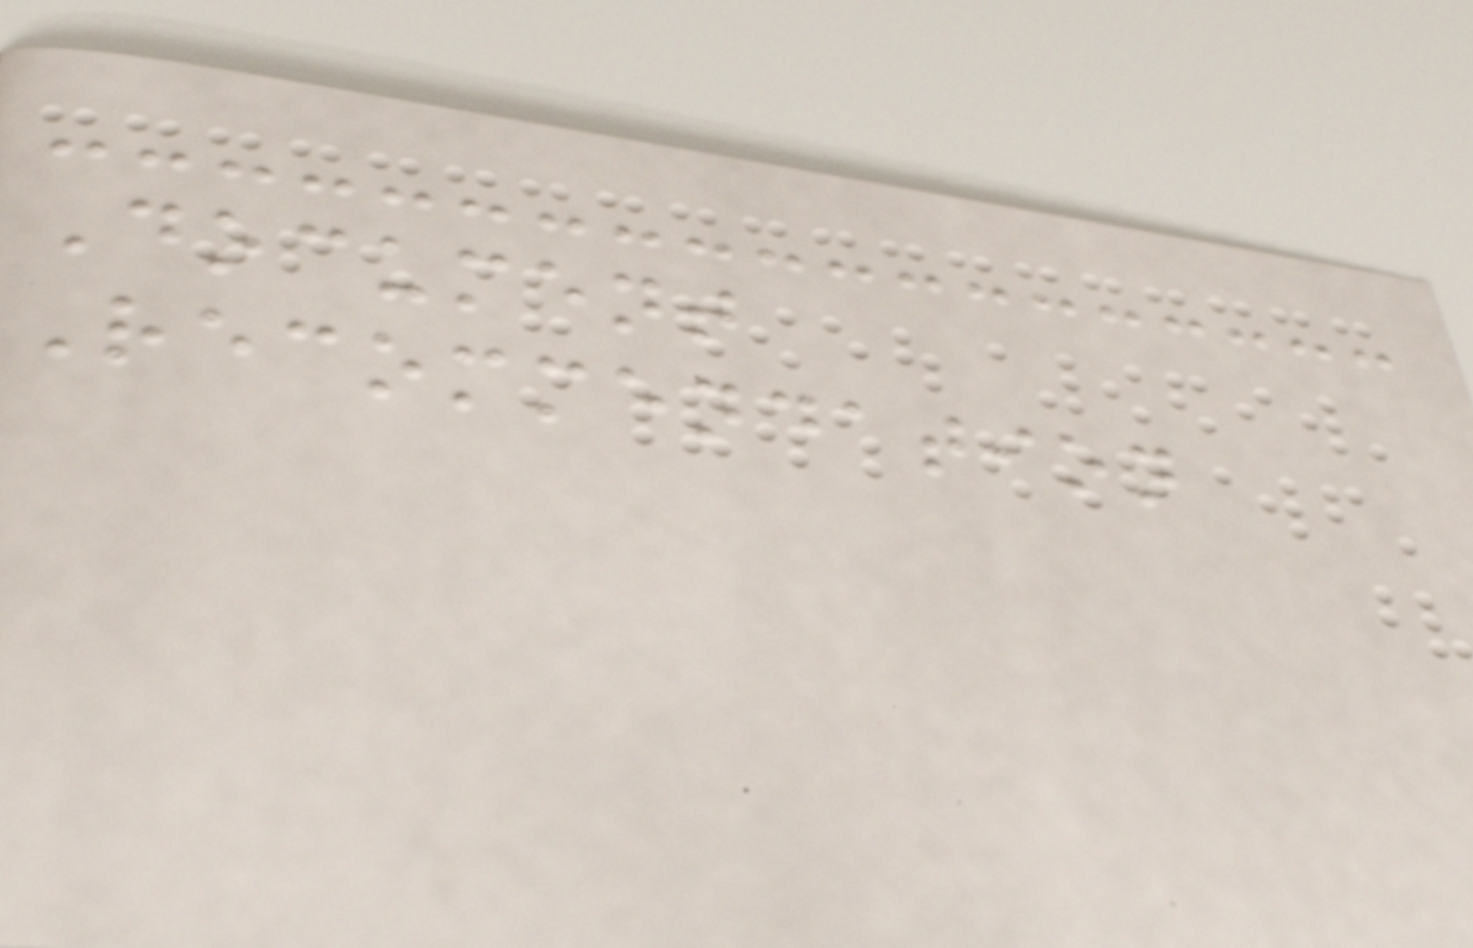Document
Recommendation
